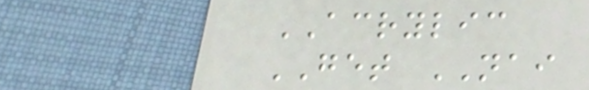ACRYLIC
GET NAI
